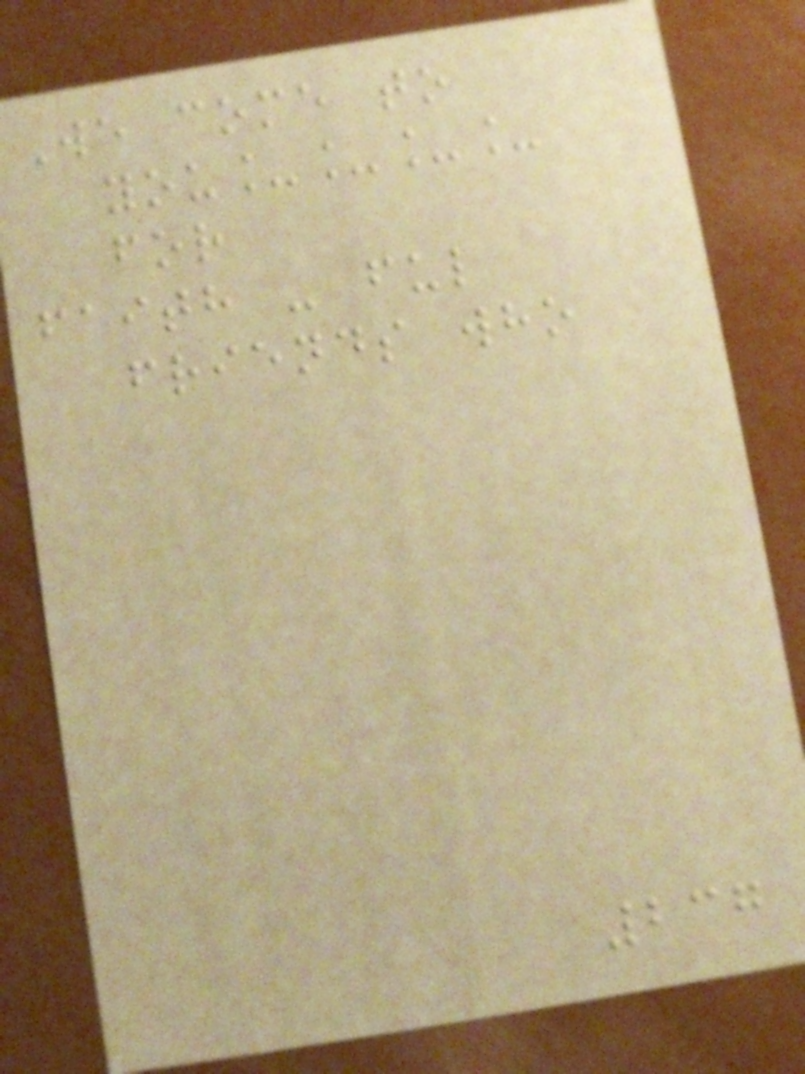We come to
you____
for
faith - ful
friends who
237
